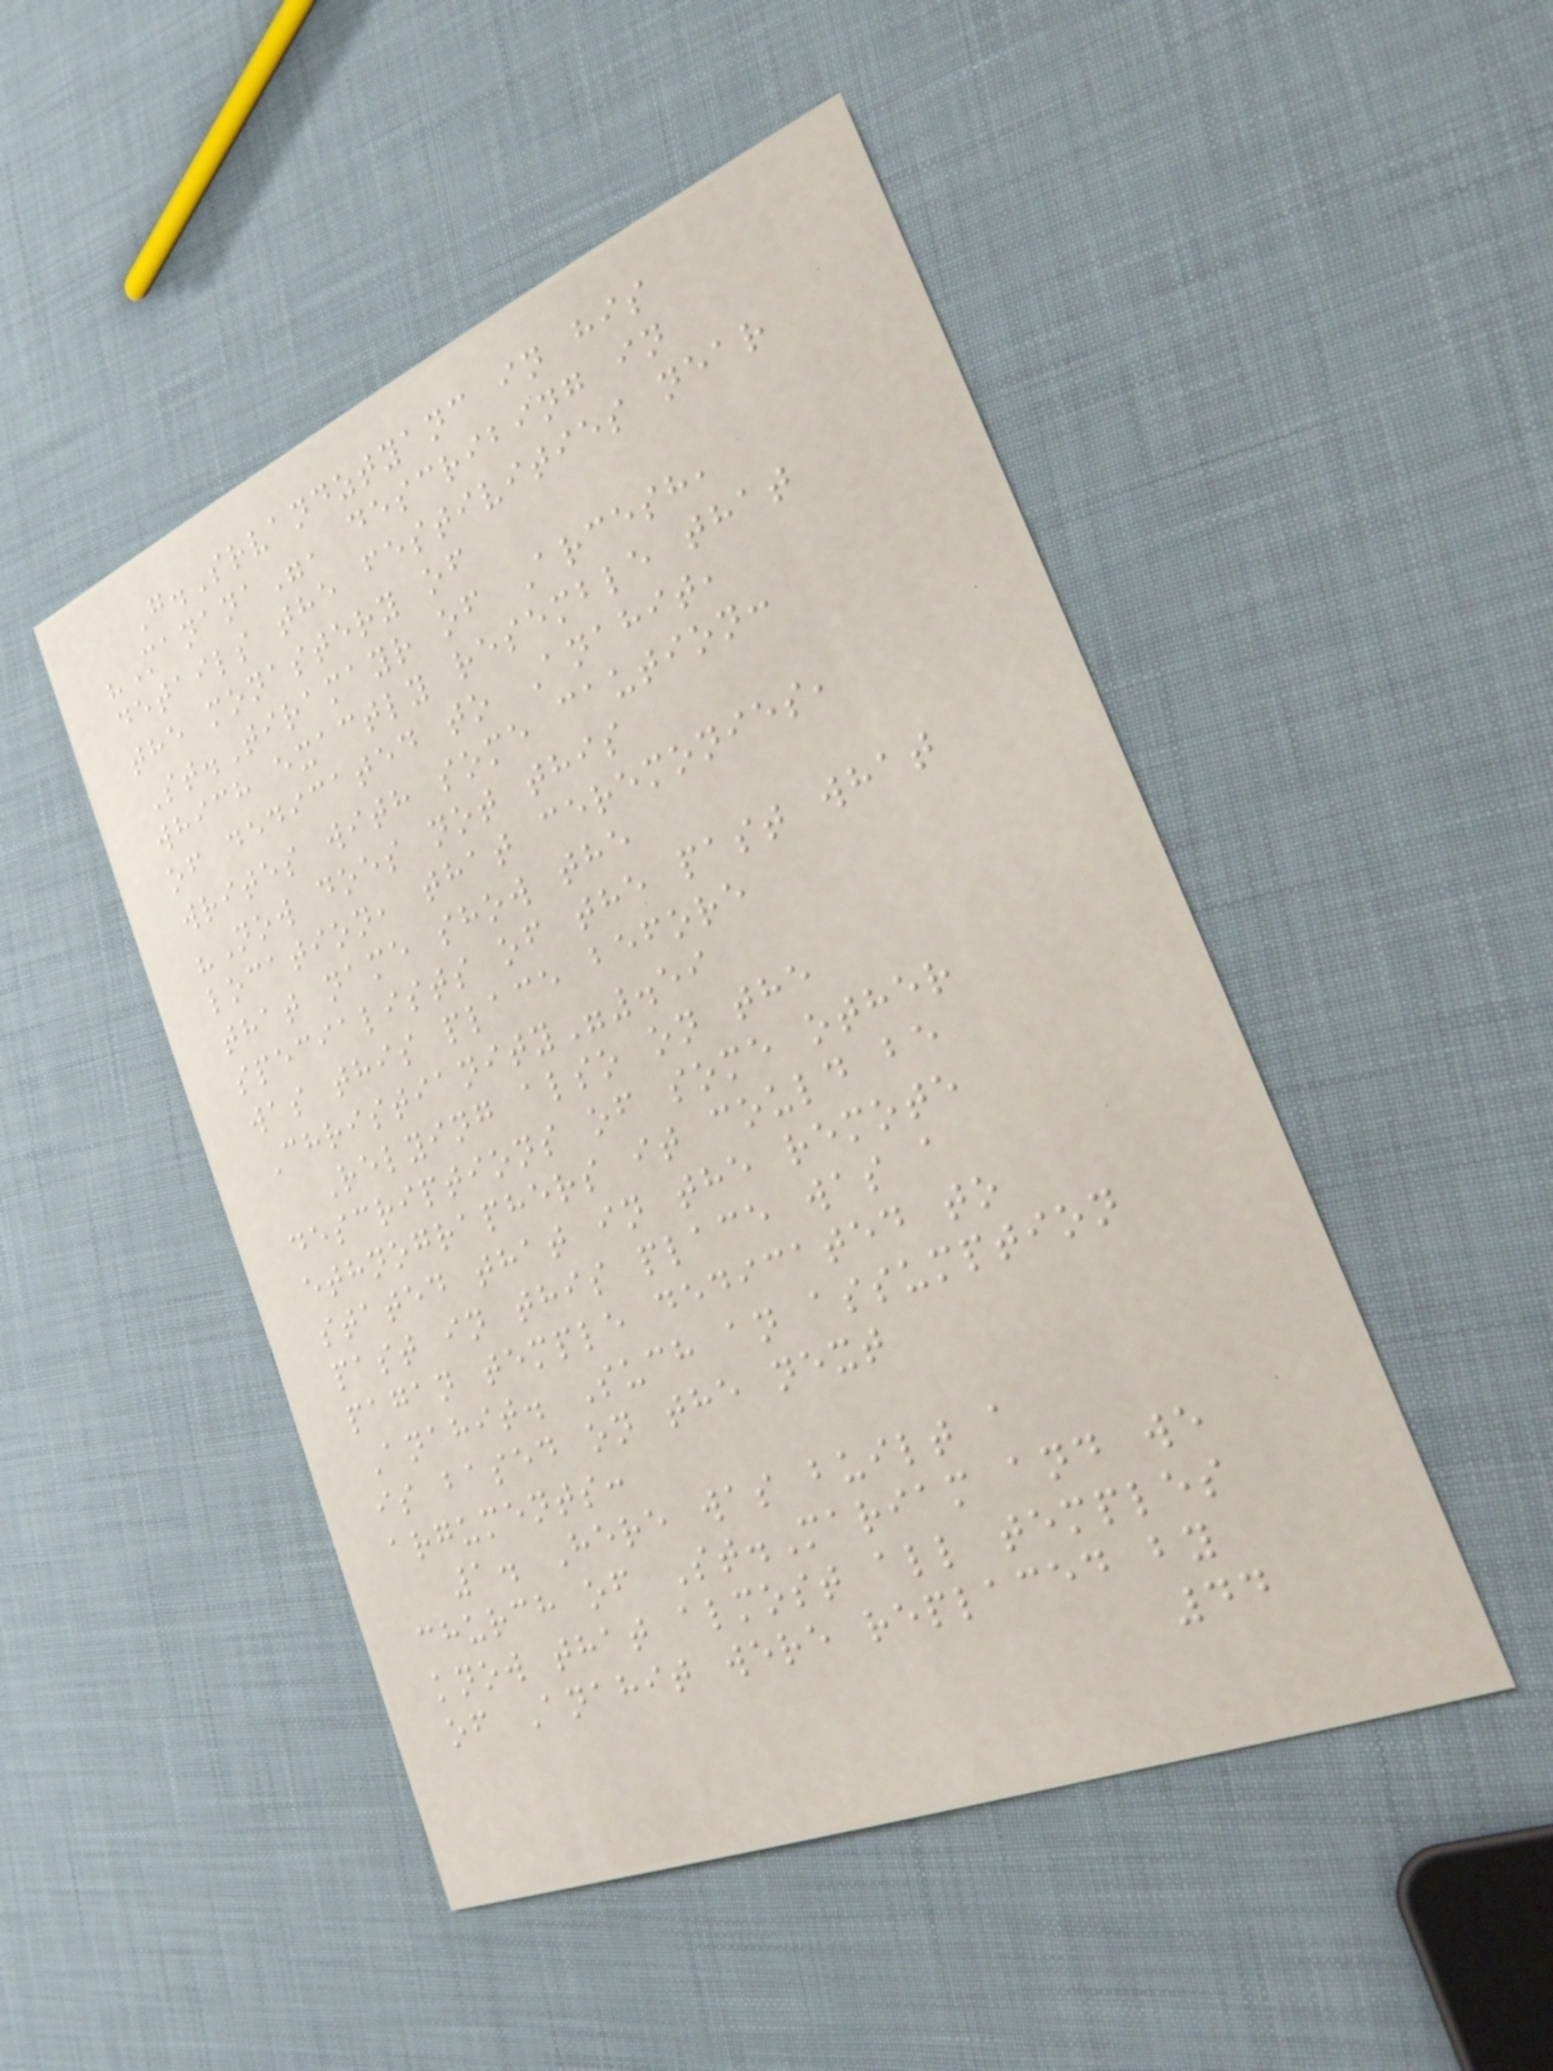G.Srvandztyanc in his
"Manana", describing in
details the festivities near
the monastery of
St.Tiramayr of Arcesh,
which exactly resemble that
of dedicated to Anahit,
writes with some caution:
"Now does not this
location, that ceremonies,
that name show the
specialists of the past what
was this place before
Christianity".59
Relying also on the
descriptions of some other
ethnographers it could be
stated that in the remote
past in this place was a
pagan temple dedicated to
Anahit. Such an assumption
is based on the next
arguments:
1. Here was built a
church of St.Mariam and we
know that almost all temples
of Anahit were replaced by
44
